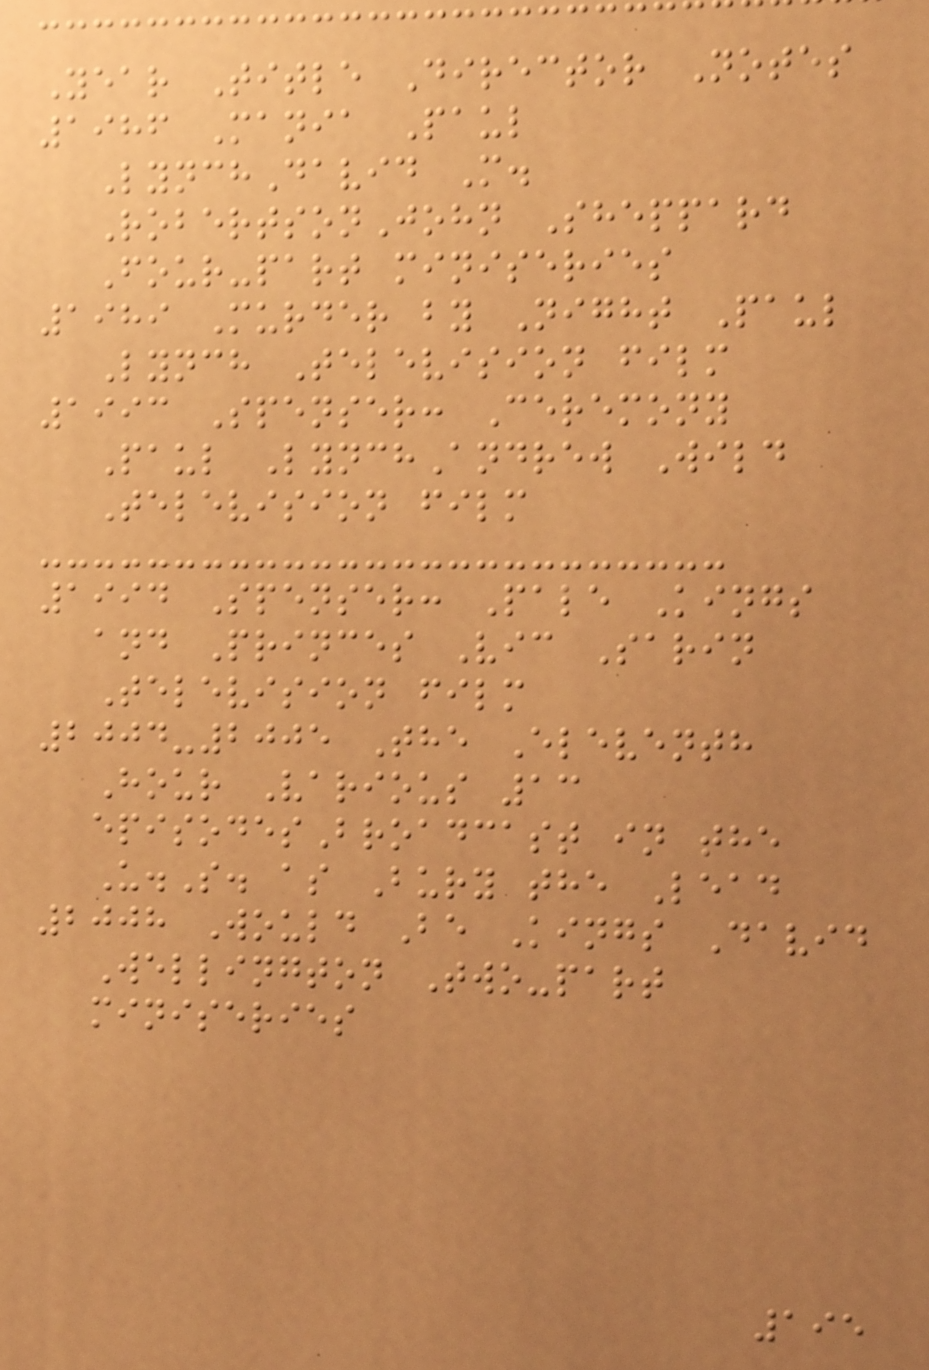Year Title Director Notes
1986 Mania Paul
LynchDavid M.
RobertsonJohn Sheppard
Four-part miniseries
1989 Murder by Night Paul
Lynch Television film
1993 Spenser: Ceremony
Paul LynchAndrew Wild
Television film
1994 Spenser: Pale Kings
and Princes Vic Sarin
Television film
2004-2005 The Eleventh
Hour Various 13
episodesBroadcast in the
U.S. as Bury the Lead
2008 Would Be Kings David
Wellington Two-part
miniseries
195
